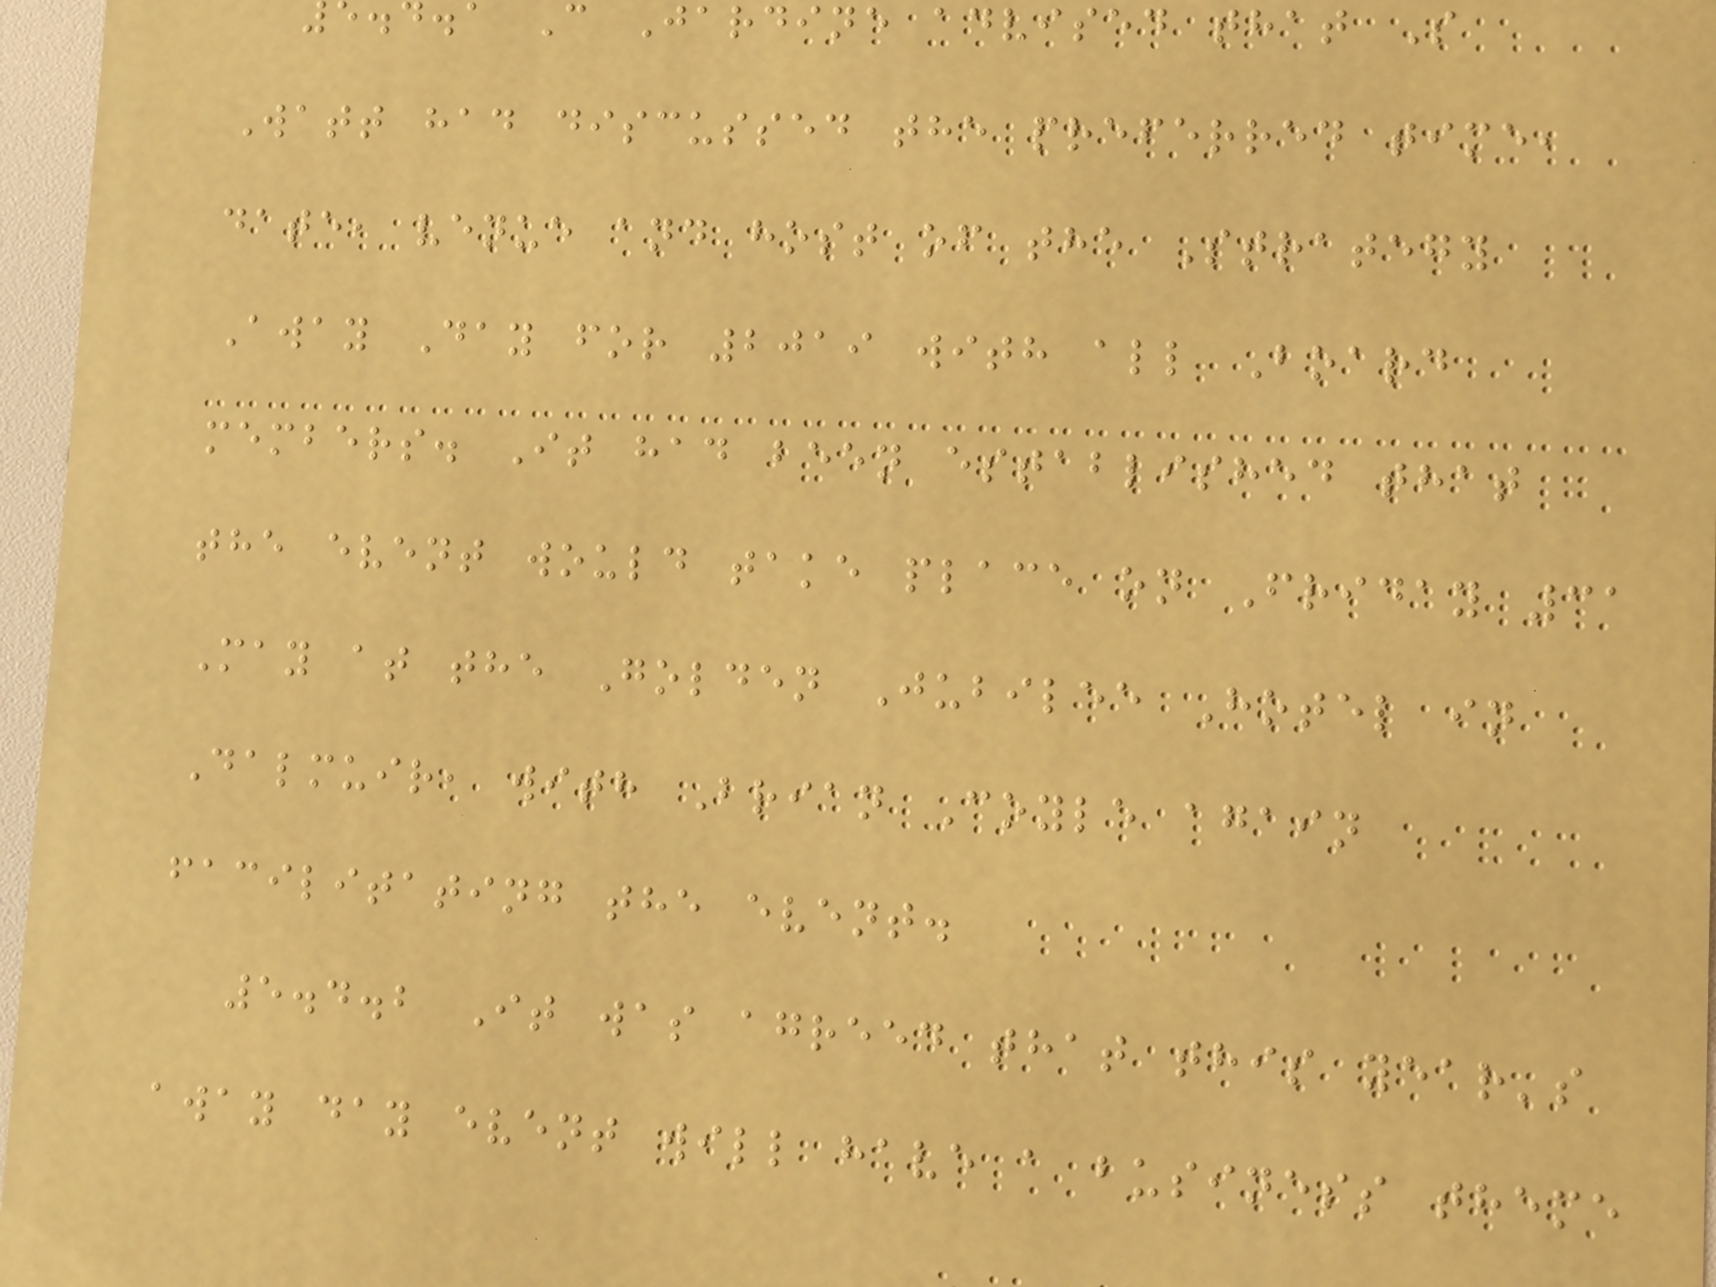.a C Jardine advised that S
Watt had discussed the preferred time,
date, venue and host of the Strategy
Away Day for 2019 with all Board
members. It had been established that
the event would take place on Friday 31
May at the Golden Jubilee Hotel in
Dalmuir, with Brian Coyle again
facilitating the event.
5.4.2 It was agreed that this year's
away day event will have a business theme
